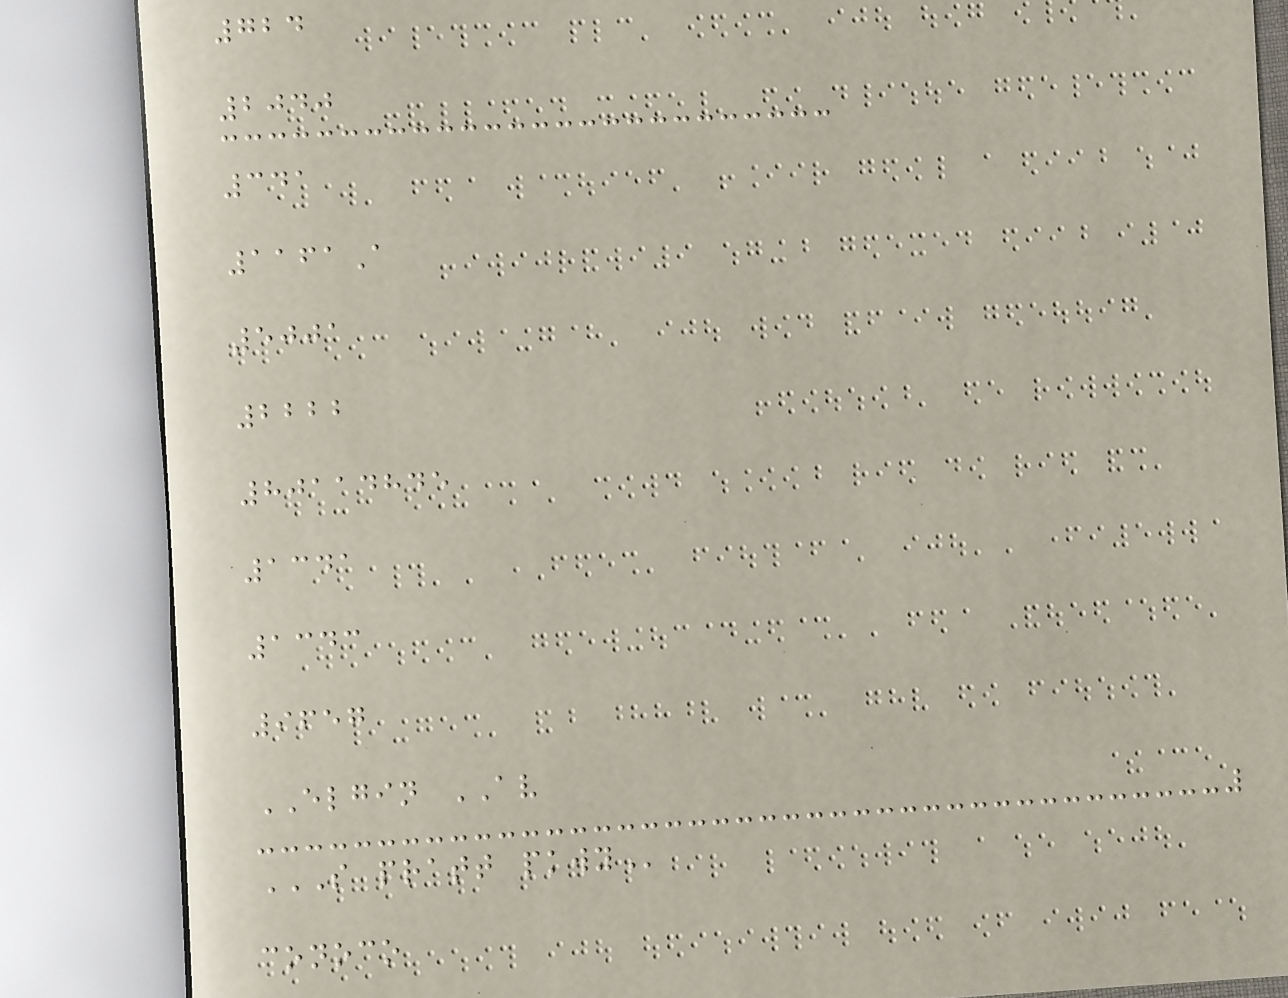724
2040
341
1161A
5001
2222
80114845
1341
1343
9657
ELGIN AV
S PRATT PKWY
conoco
